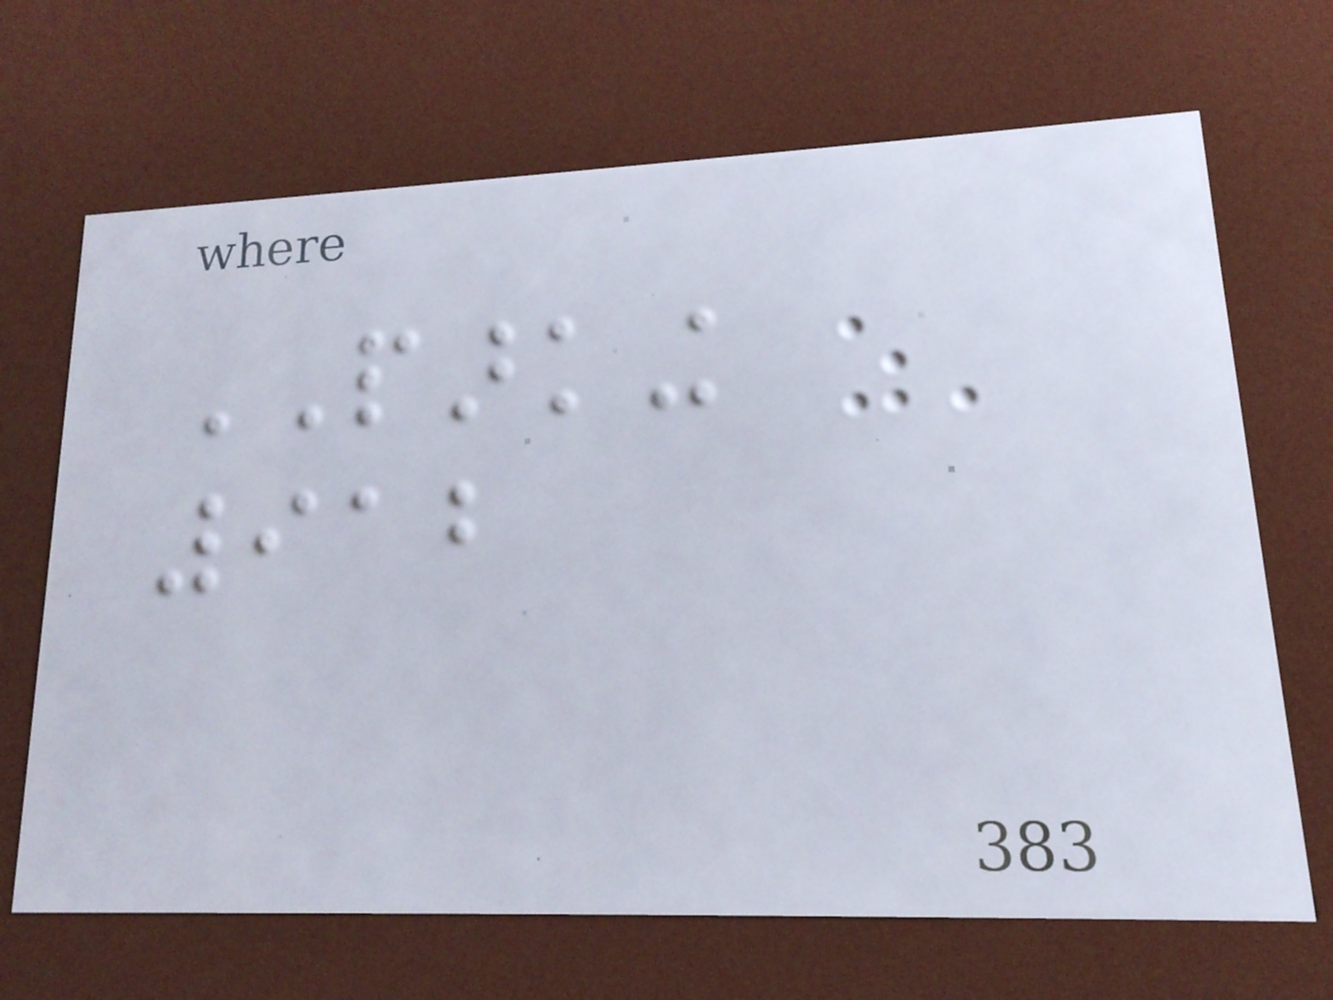PARKING
912
